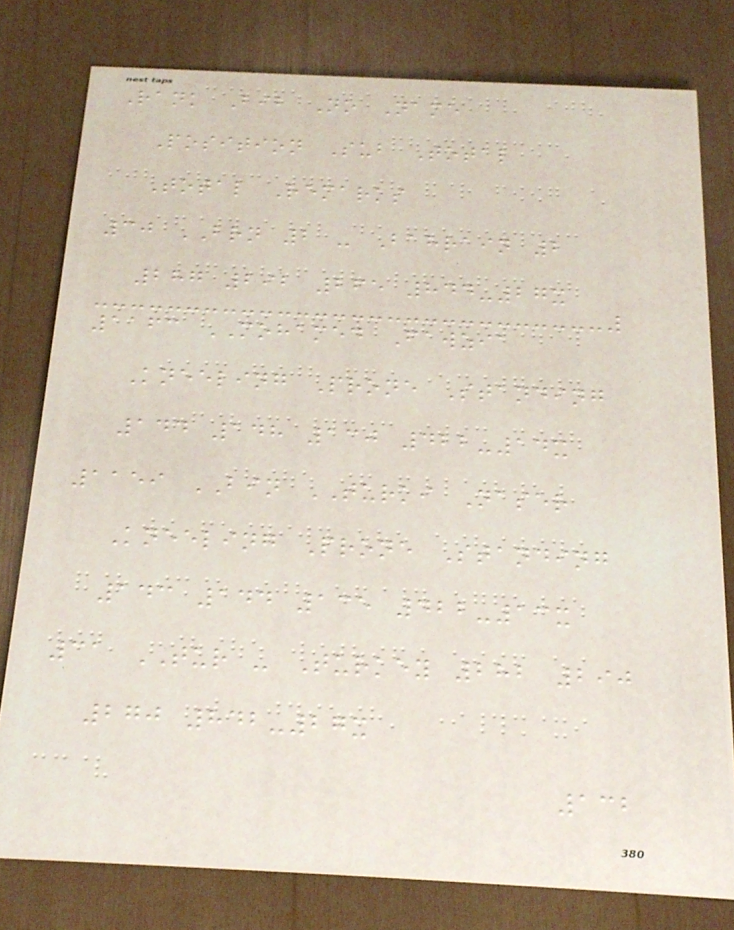Rank Bib No Name
Position Sub Total
Total Remarks
30 BRN 2 - Bahrain 2
287 292 265 844-27x
1163 MOHAMED Fawzia
Kneeling Prone Standing
144 148 130 422-14x
1159 BIN TURKI Naser
Kneeling Prone Standing
143 144 135 422-13x
31 TUR - Turkey 282 290
270 842-27x
132
